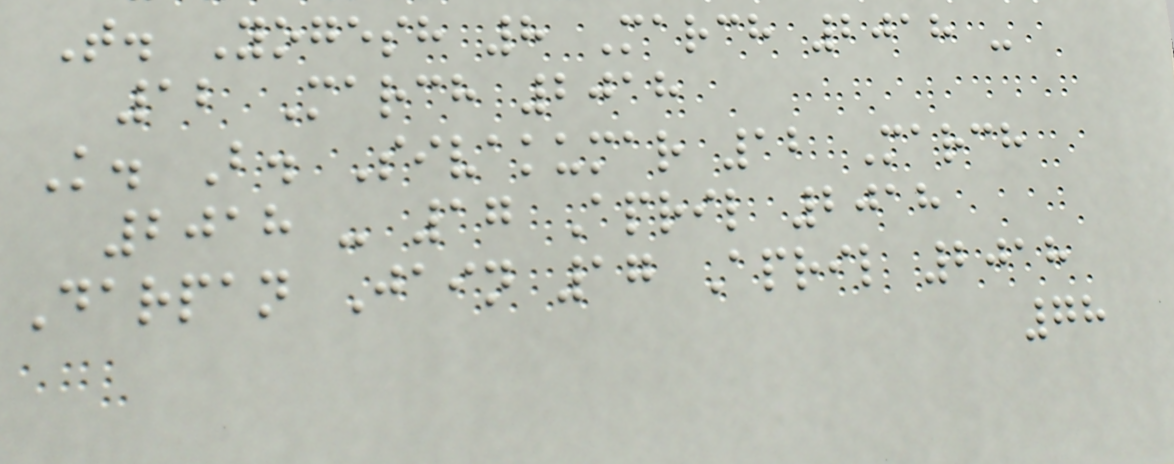T. Yogesh 8 March 2018 -
12 March 2018
K. B. Sivakumar 12 March
2018 - 17 April 2018
Darpan Jain 17 April 2018
78
